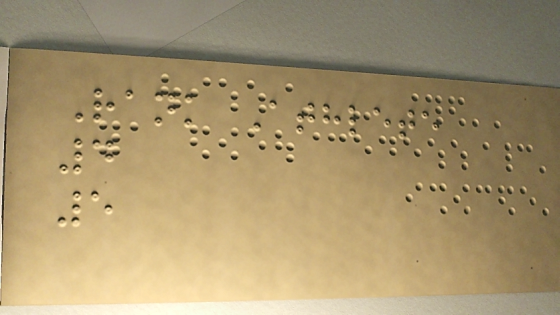Rank Athlete
4
5
